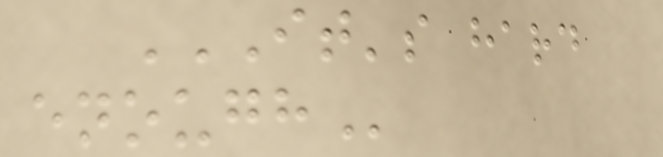IT'S HARD
ENOUGH
